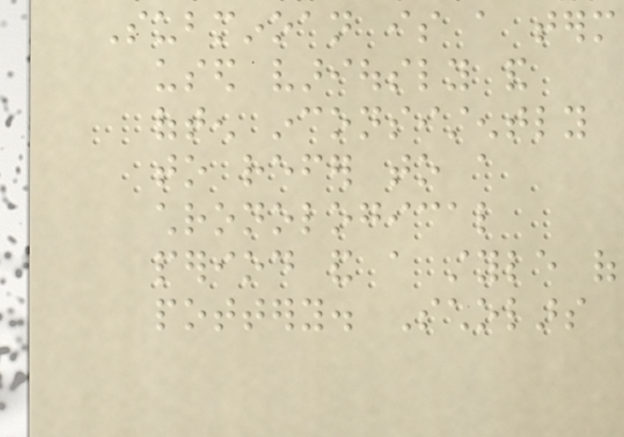Subminoan is a term
used variously and
often inconsistently
to refer to a
chronological
period and a style of
pottery. Scholars
